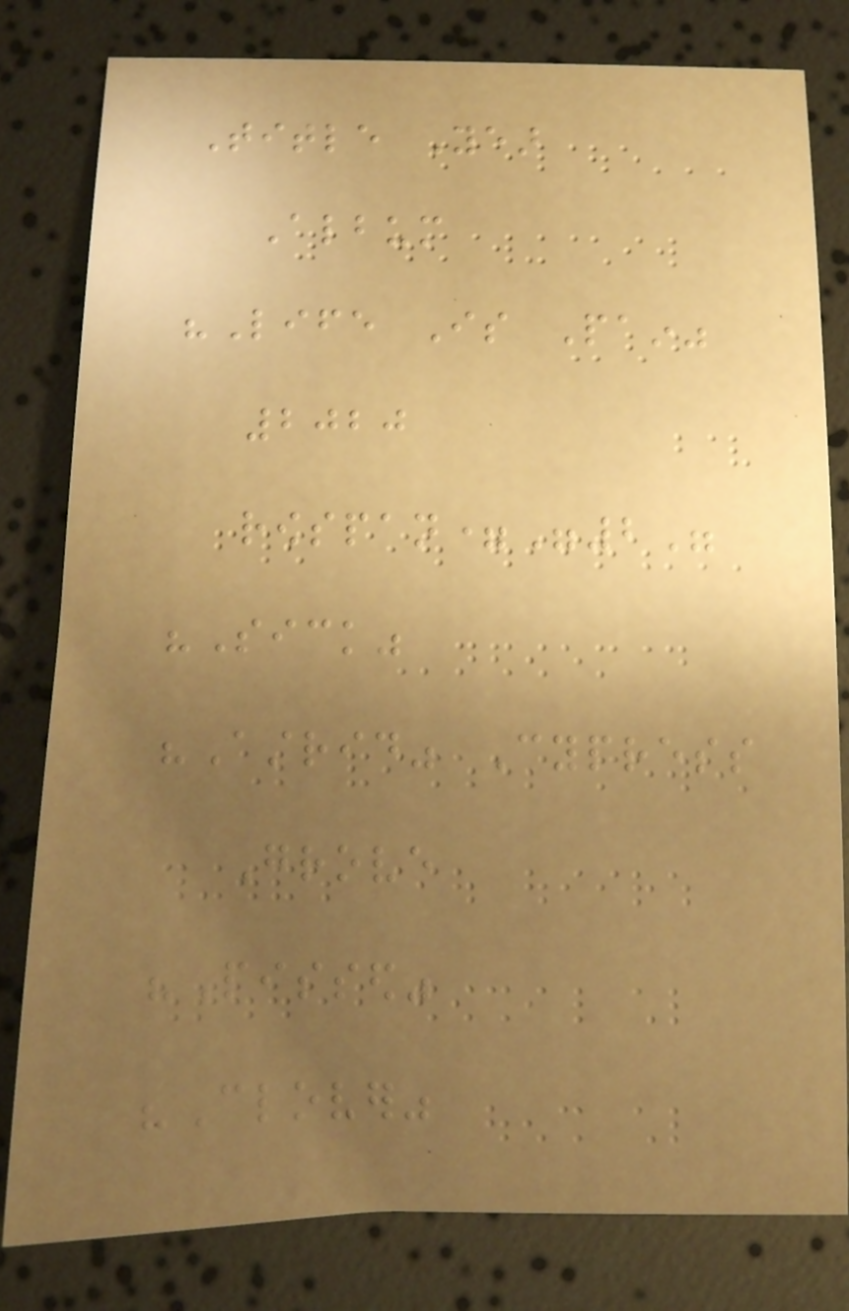Title Year
Album
"Life Is Pain"
2020
rowspan="2"
"Sick"
"Astrid" Cypress
Grove
"Pissed"
"Clover"
